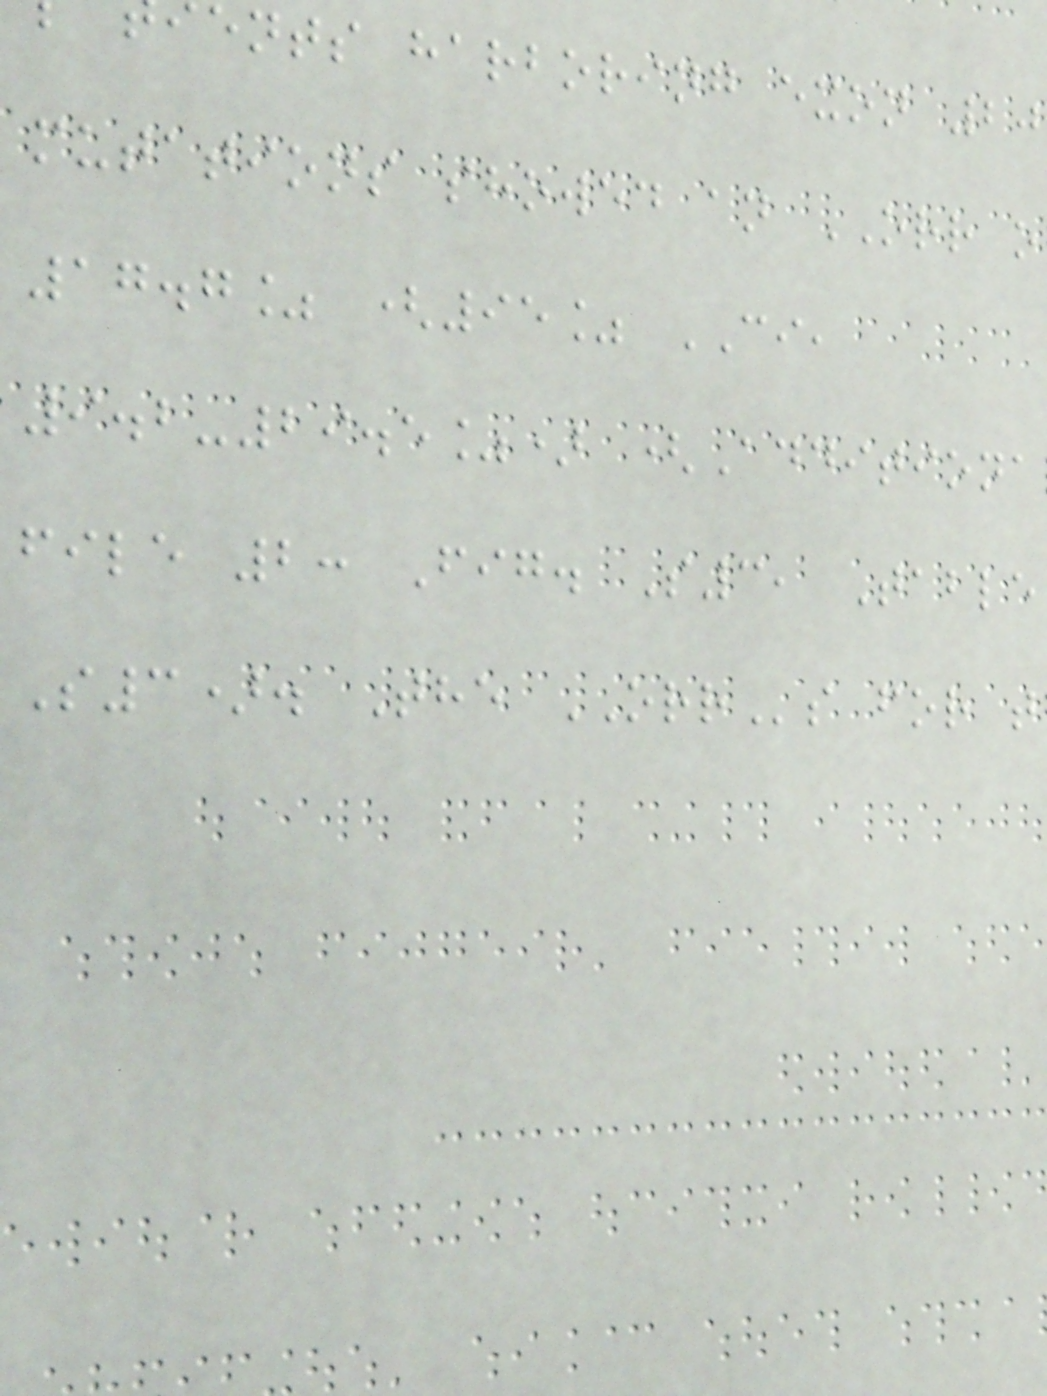ents harboring exon 20
mutations showed an ORR o
17.7% (95% CI,
9.2-29.5%) (Additiona
file 2: Fig. S3, Table
S3). The ORRs for t
